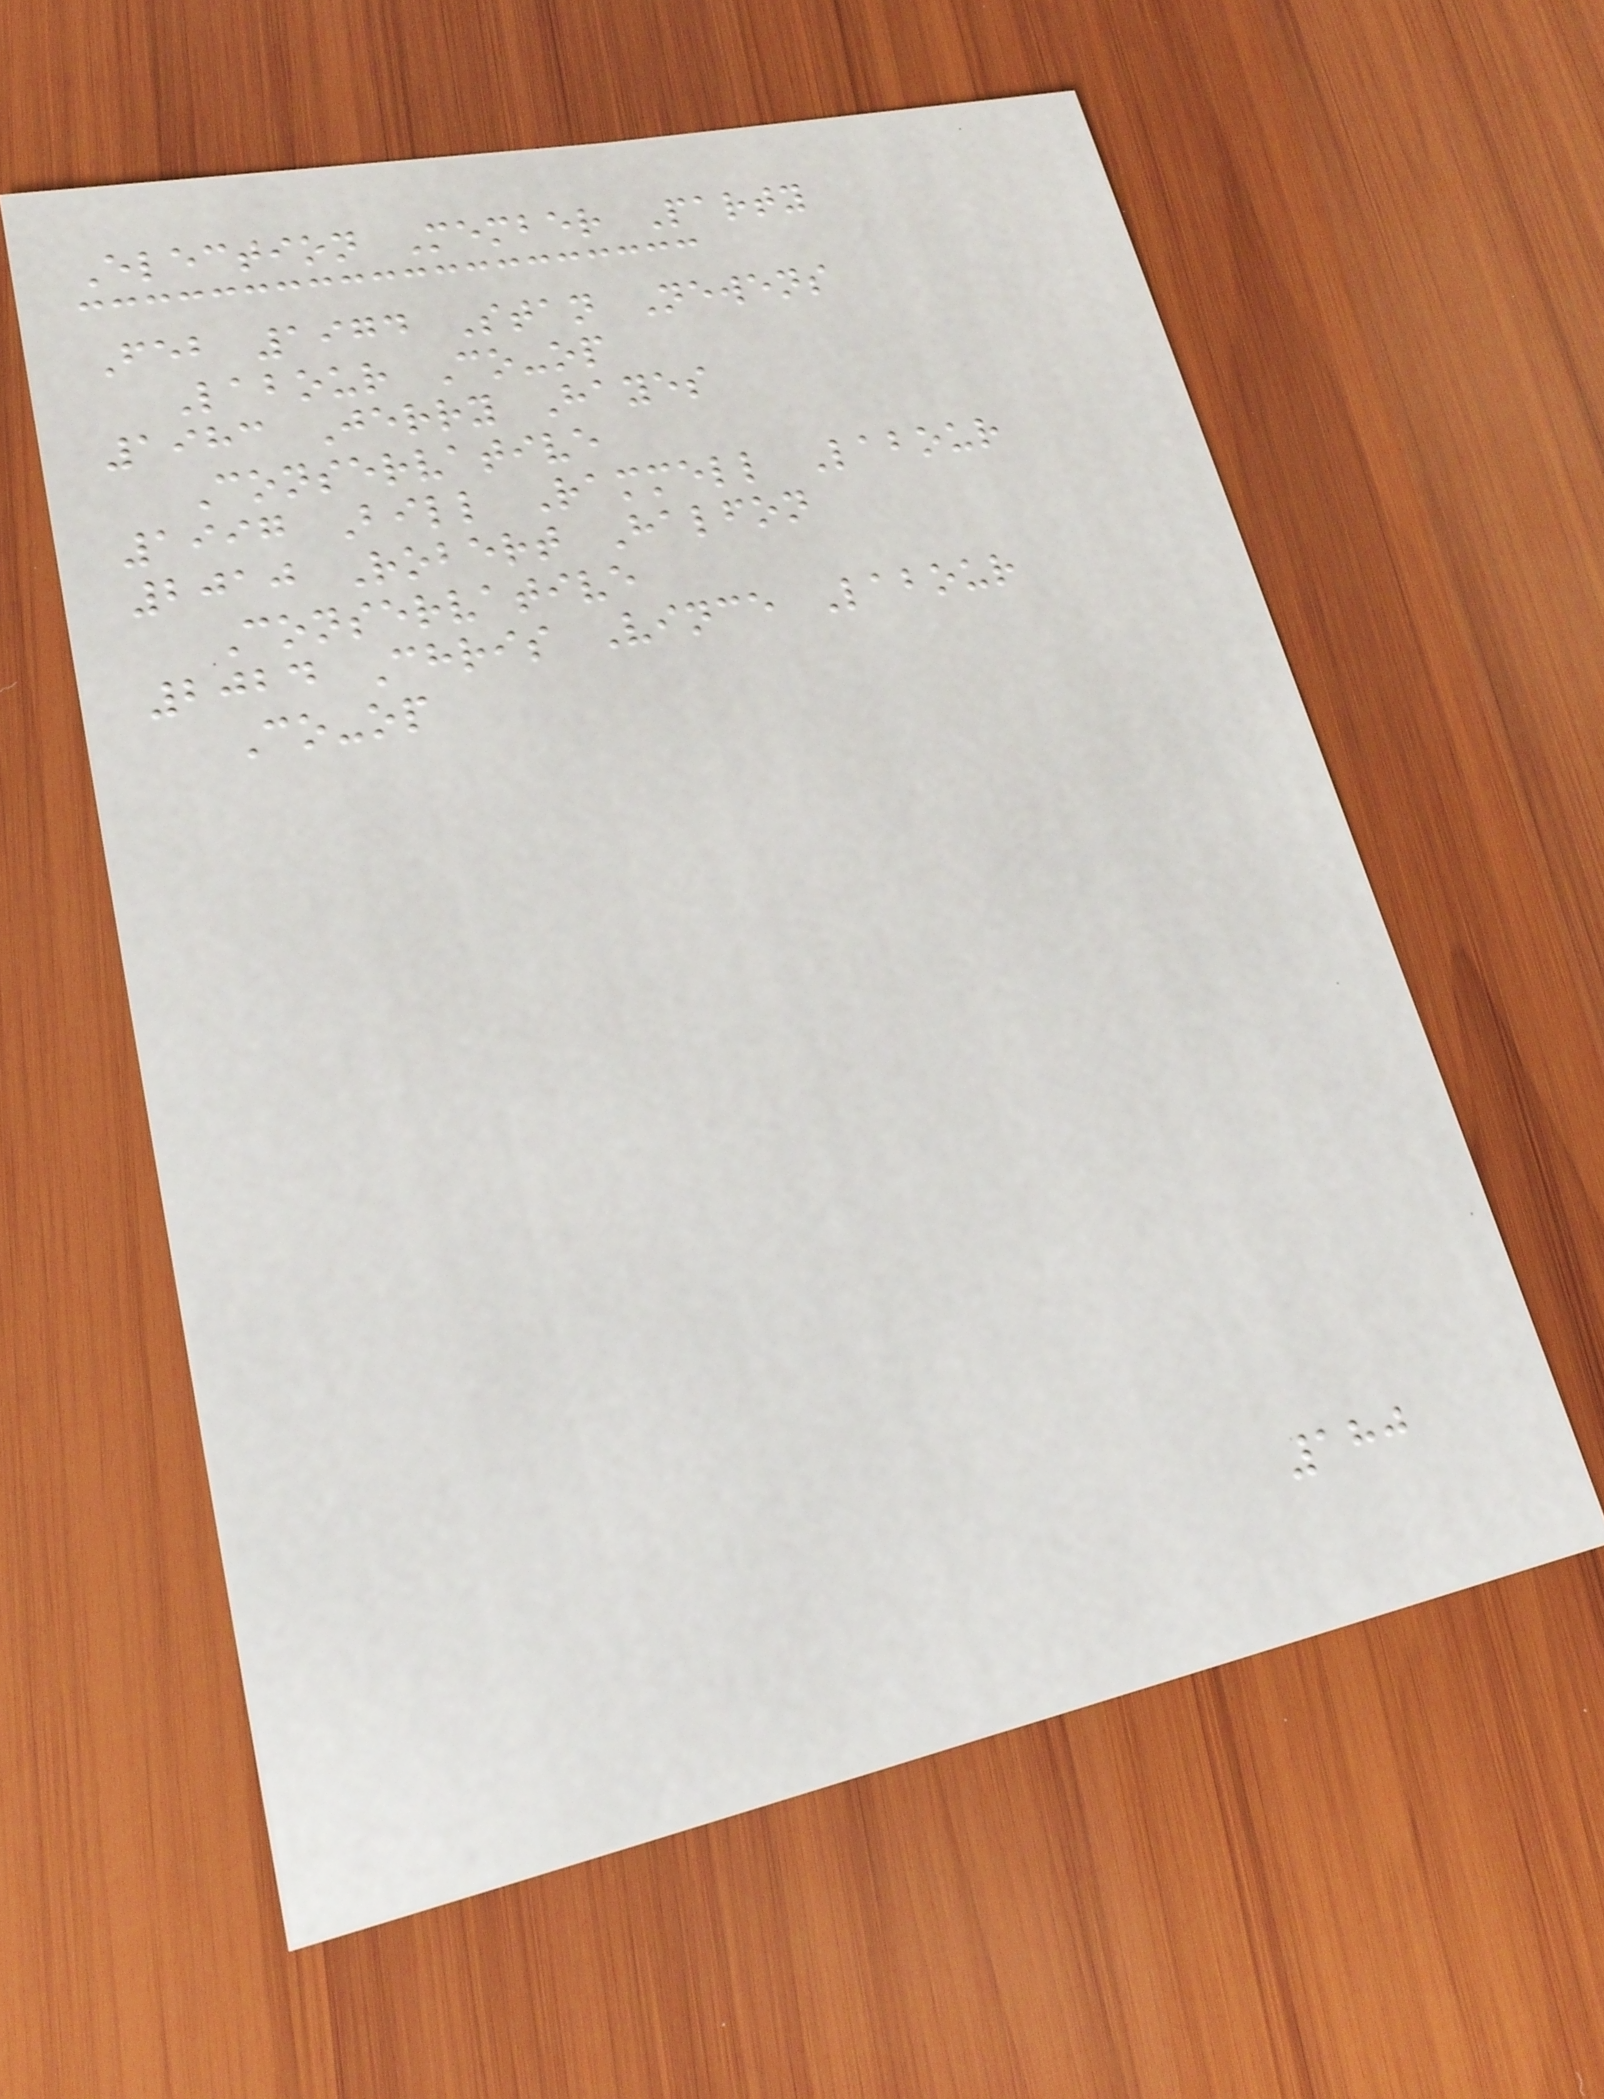Election Member Party
Feb 1974 Stan Newens
Labour Co-op
1983 Jerry Hayes
Conservative
1997 Bill Rammell Labour
2010 Robert Halfon
Conservative
2024 Chris Vince Labour
Co-op
180
